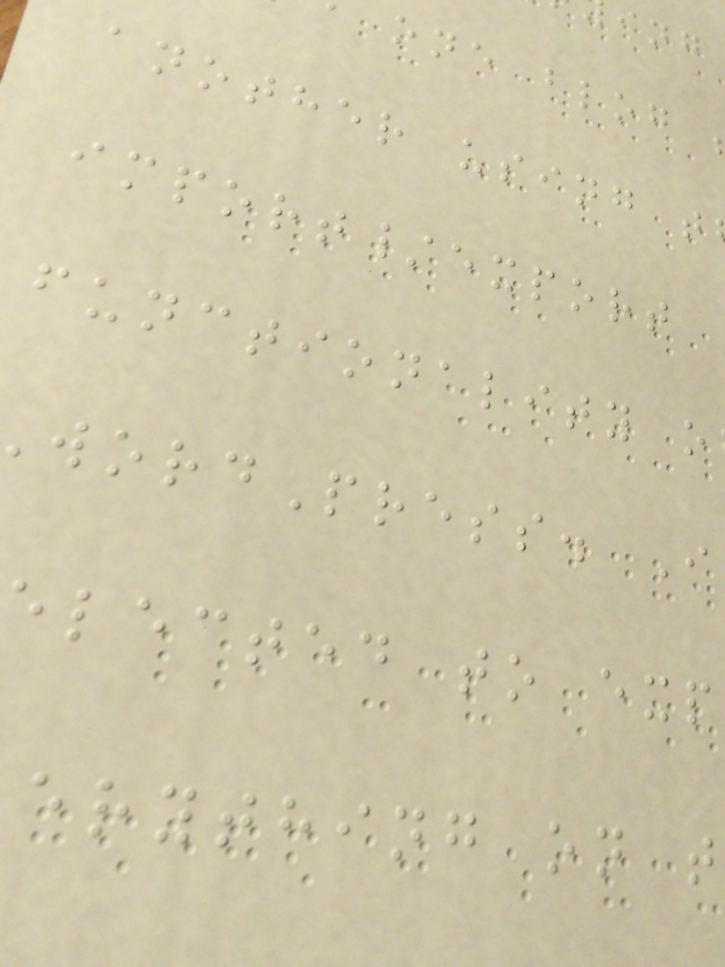one blog
another using t
import/export
functionality o
ordPress. I
elected to exp
erything on t
